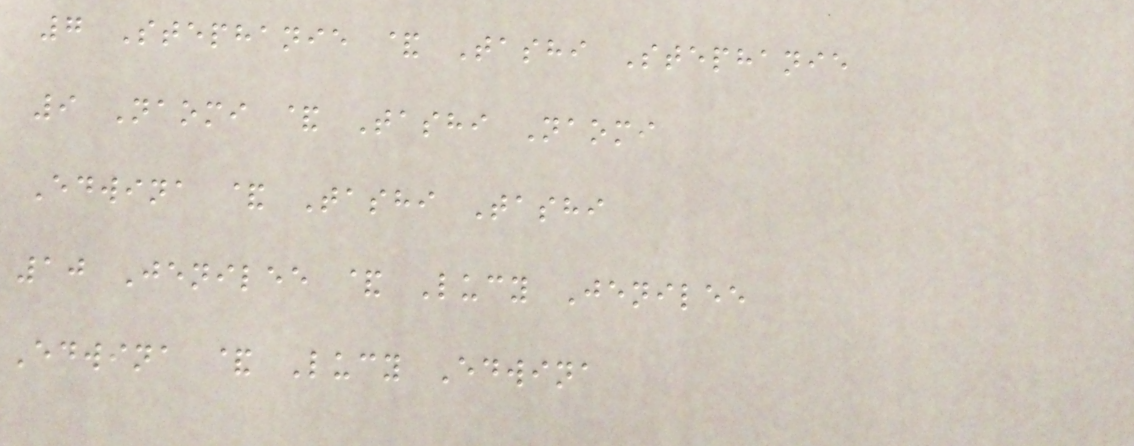7 Stephanie & Tashi Stephanie
9 Naomi & Tashi Naomi
Edwina & Tashi Tashi
10 Jenilee & Lucy Jenilee
Edwina & Lucy Edwina
